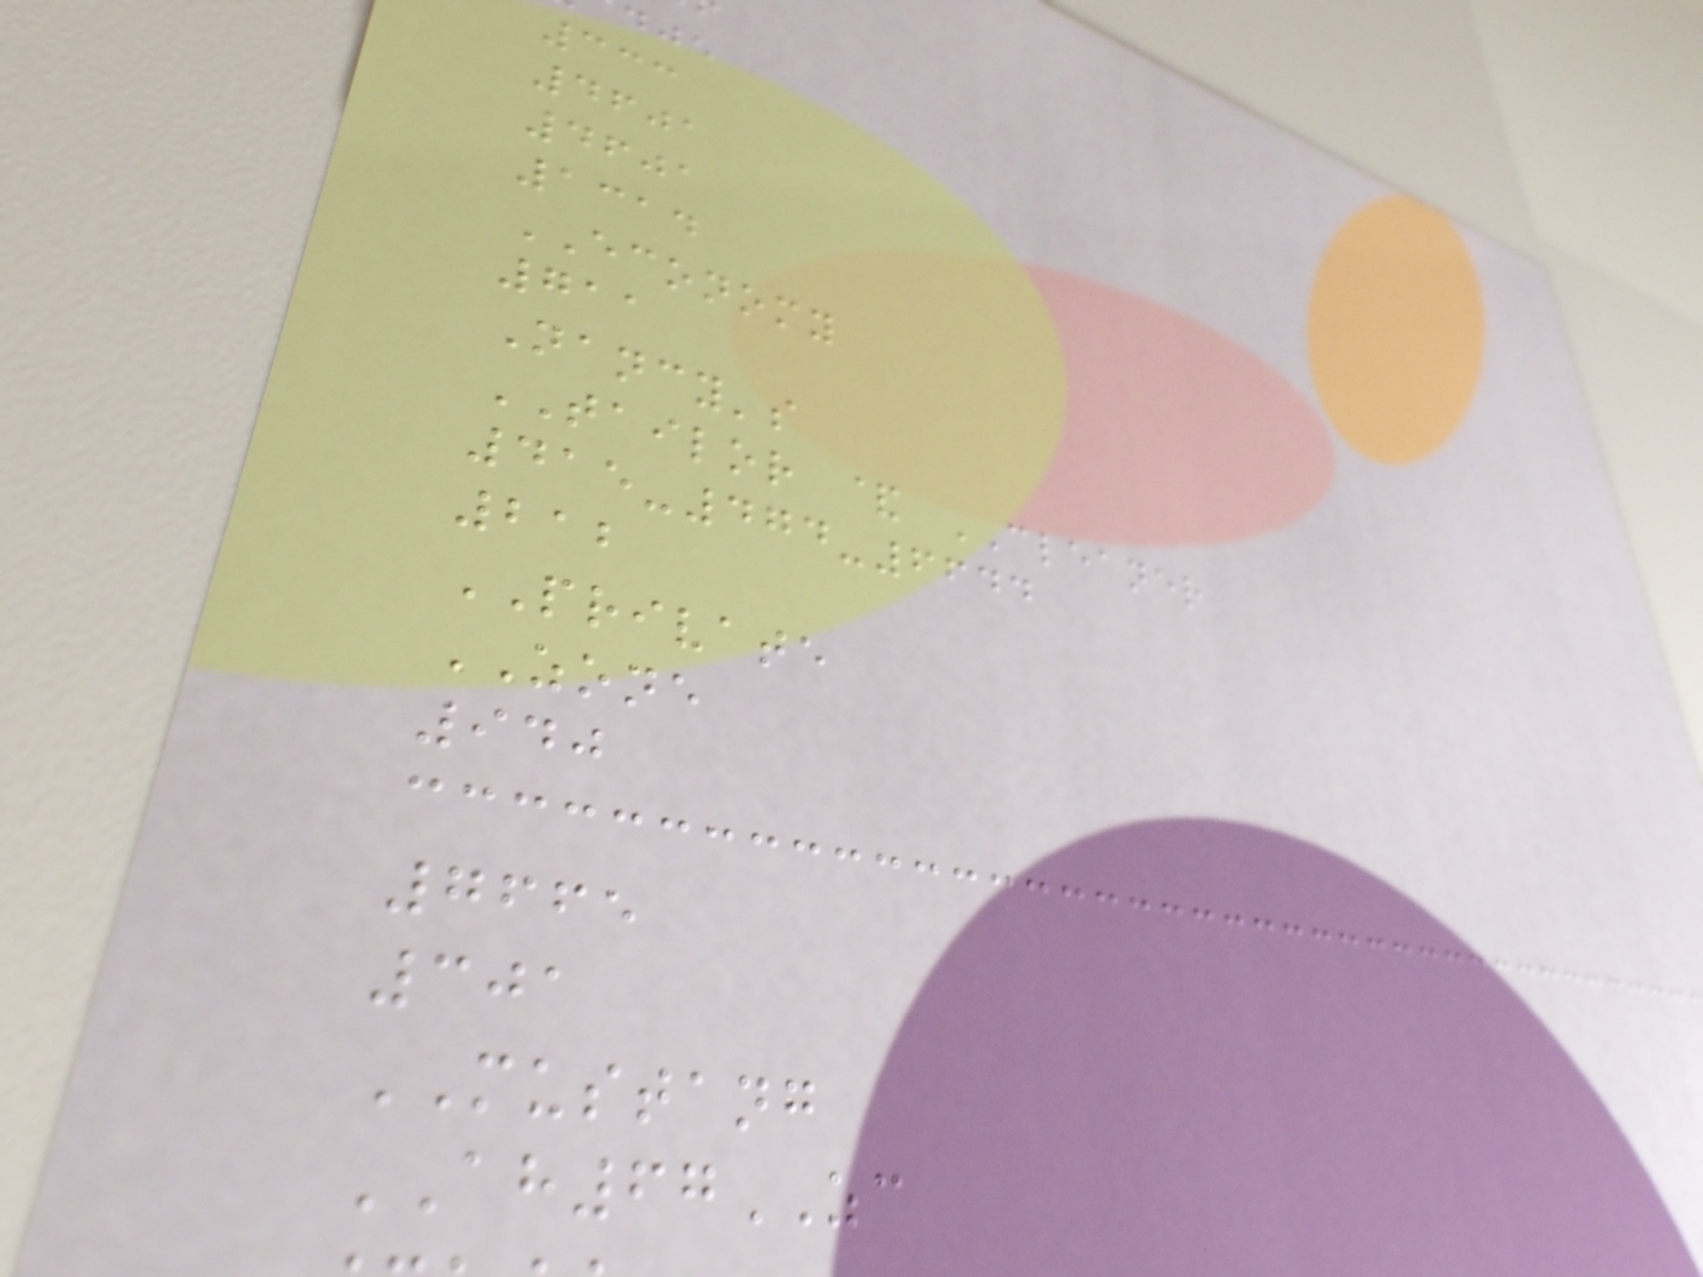333
4601
4601
1314
ECONOMY
711
Nancy's
TAILOR & CLEANER
415-474-6644
212
PRIVATE
ZONE
940
7665
301
MUSTANG
AH67ZC
